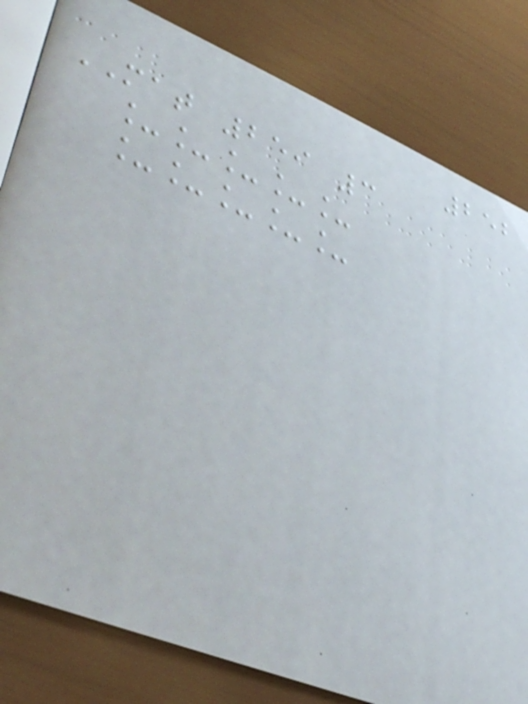252
MAT 259 3
_____
_____
